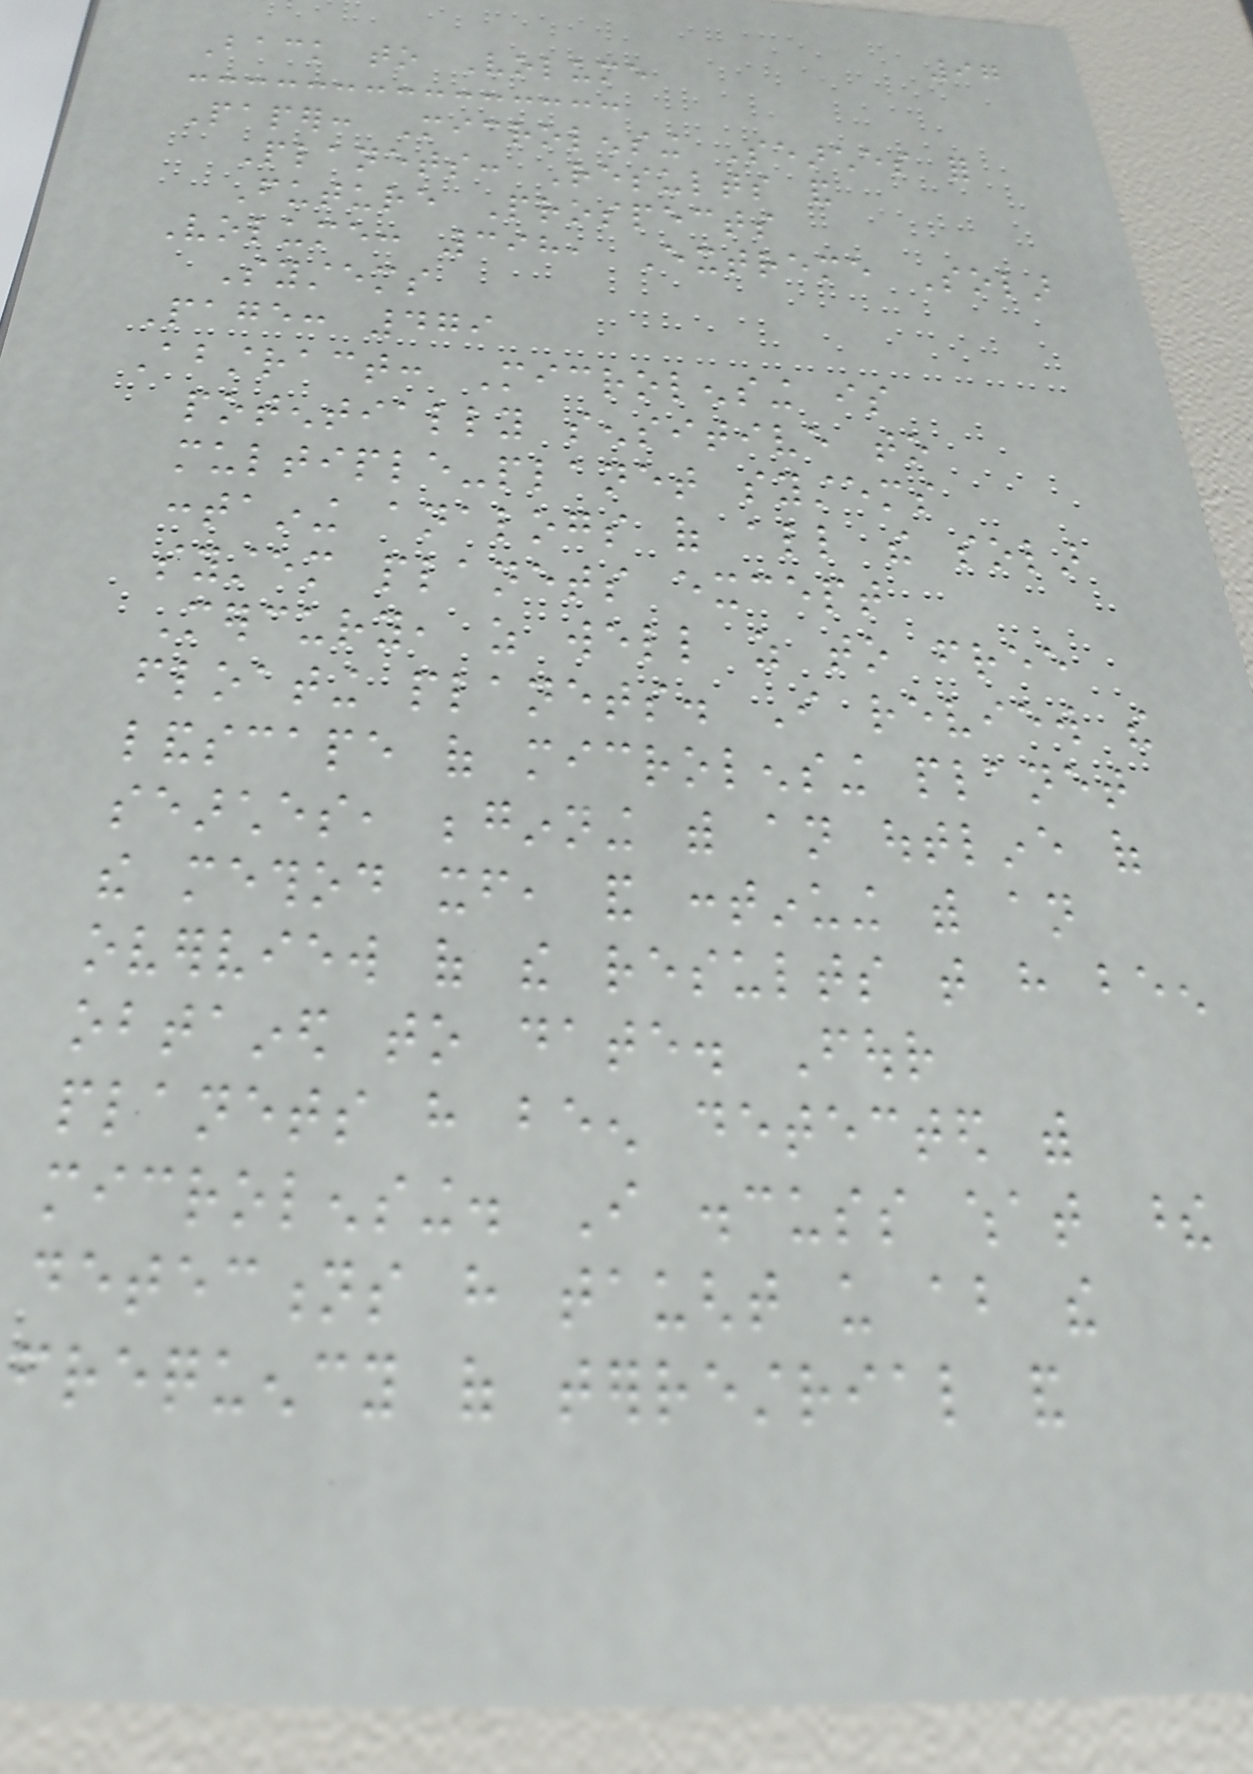97
Back to Volume
Paper: Microlensing Searches for
Planets: Results and
Future Prospects
Volume: 398, Extreme Solar
Systems
Page: 479
Abstract: Microlensing is
potentially sensitive to
multiple-planet systems
containing analogs of all the solar
system planets except
Mercury, as well as to free
floating planets. I review the
landscape of microlensing planet
searches, beginning with an outline of
the method itself, and continuing with an
overview of the results that have been
obtained to date. Four
planets have been detected with
microlensing. I discuss what these
detections have taught us about the
frequency of terrestrial and
